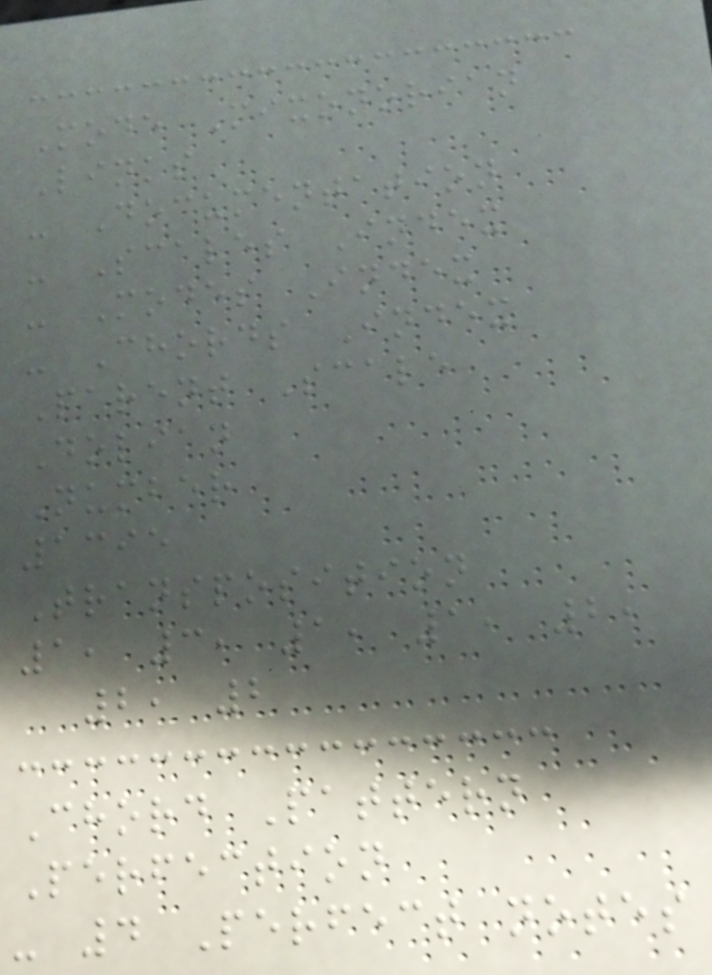Mode Mixonorian
Links
- Documentation
- Scales Index
- Modes Index
- Chords Index
Parent Scale
Dolian
Number
1395
Transposition
1, 3, 1, 1, 2,
2, 2
Chord Pattern
Perfection
- 4 Perfect notes
